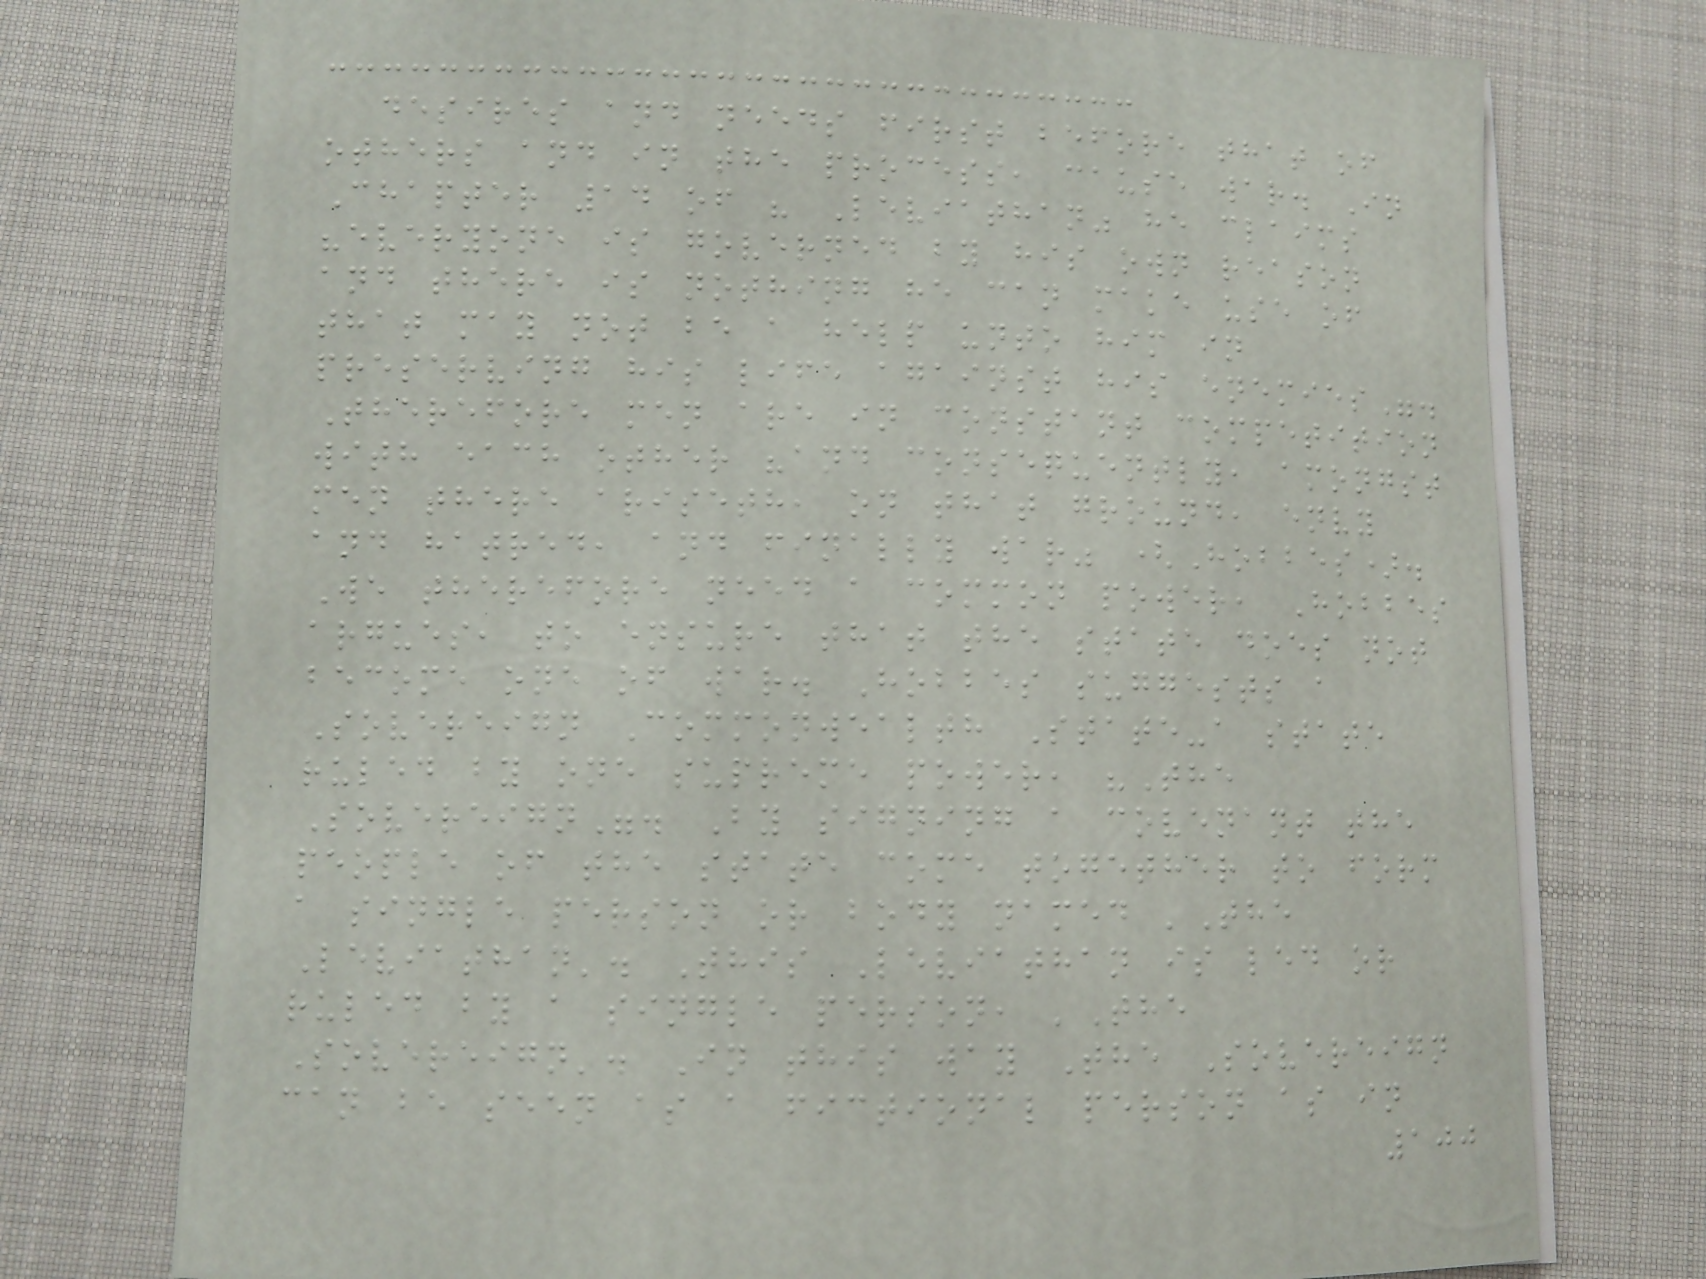desires and needs first before that of
others and in the process, cause war. In
Chapter 14 of " Leviathan" he claims
"everyone is governed by his own reason
and there is nothing he can make use of
that may not be a help unto him in
preserving his life against his enemies".
Therefore men are in constant competition
with each other "and consequently, amongst
men there ariseth, on that ground, envy
and hatred, and finally war" (Hobbes).
We therefore need a common power, Hobbes
argues, to ensure that the state does not
become one of war. Hobbes suggests a
Sovereign Commonwealth State-a state
ruled by one supreme power, "The
Sovereign". By signing a covenant the
people of the state come together to form
a single person or body named 'The
Leviathan'. This Leviathan is led or
ruled by a single person, 'The
Sovereign'. In this way The Sovereign
can be seen as a fictional person as in
100
